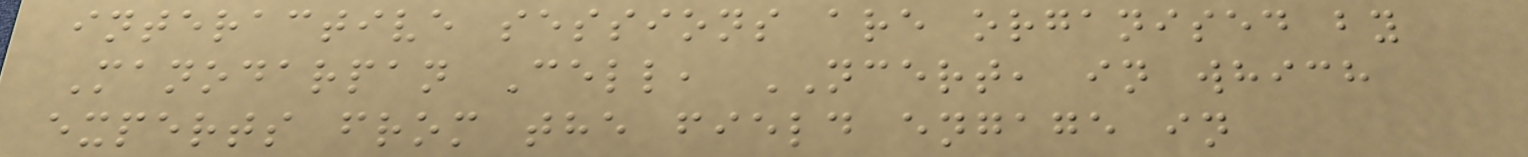interactive sessions are organised by
Manodarpan Cell, NCERT, in which
experts from the field engage in
